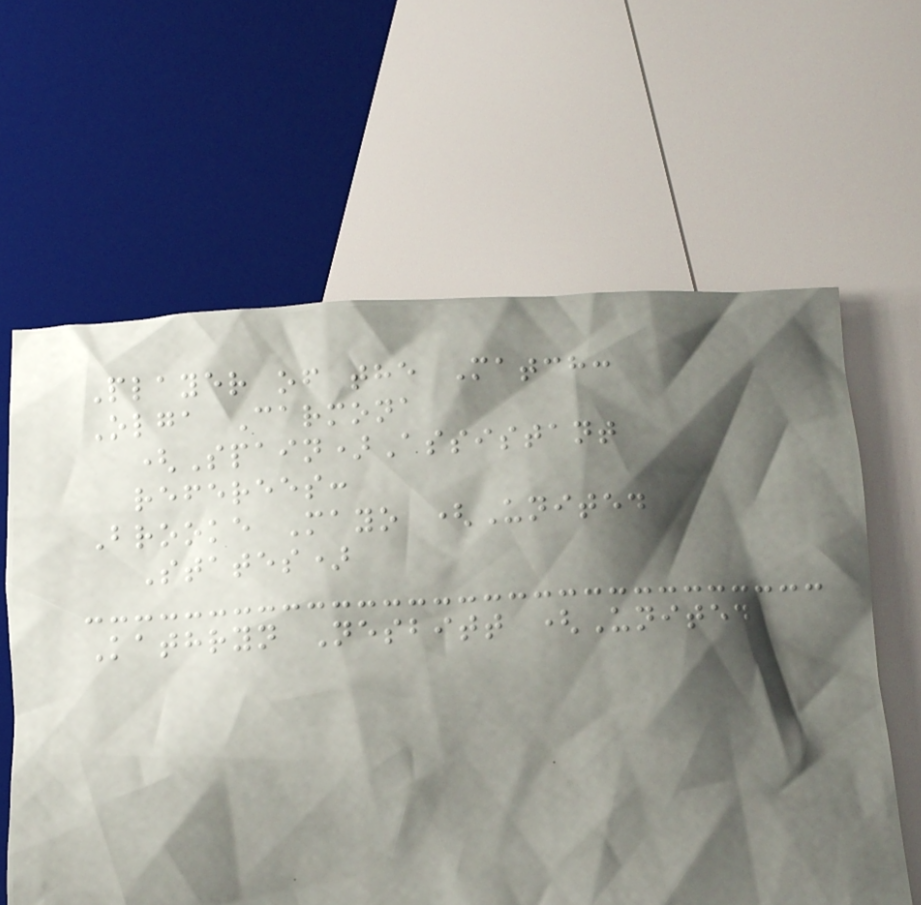Player of the Match:
Olga Carmona
(Spain)Assistant
referees:
Brooke Mayo (United
States)
Kathryn Nesbitt (United
